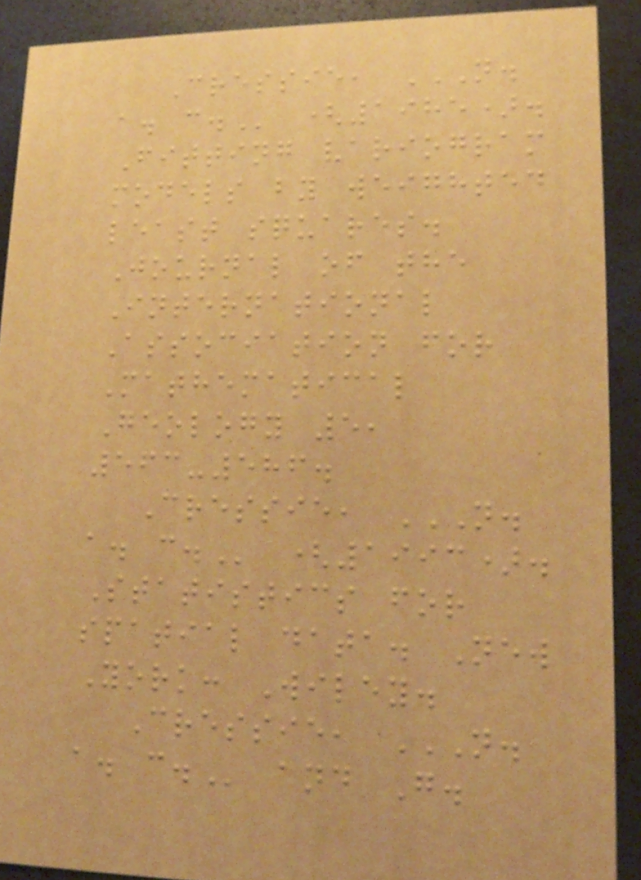Cressie, N.
A. C. (1985).
Fitting variogram
models by weighted
least squares.
Journal of the
International
Association for
Mathematical
Geology 5,
563-586.
Cressie, N.
A. C. (1993).
Statistics for
spatial data. New
York: Wiley.
Cressie, N.
A. C. and G.
